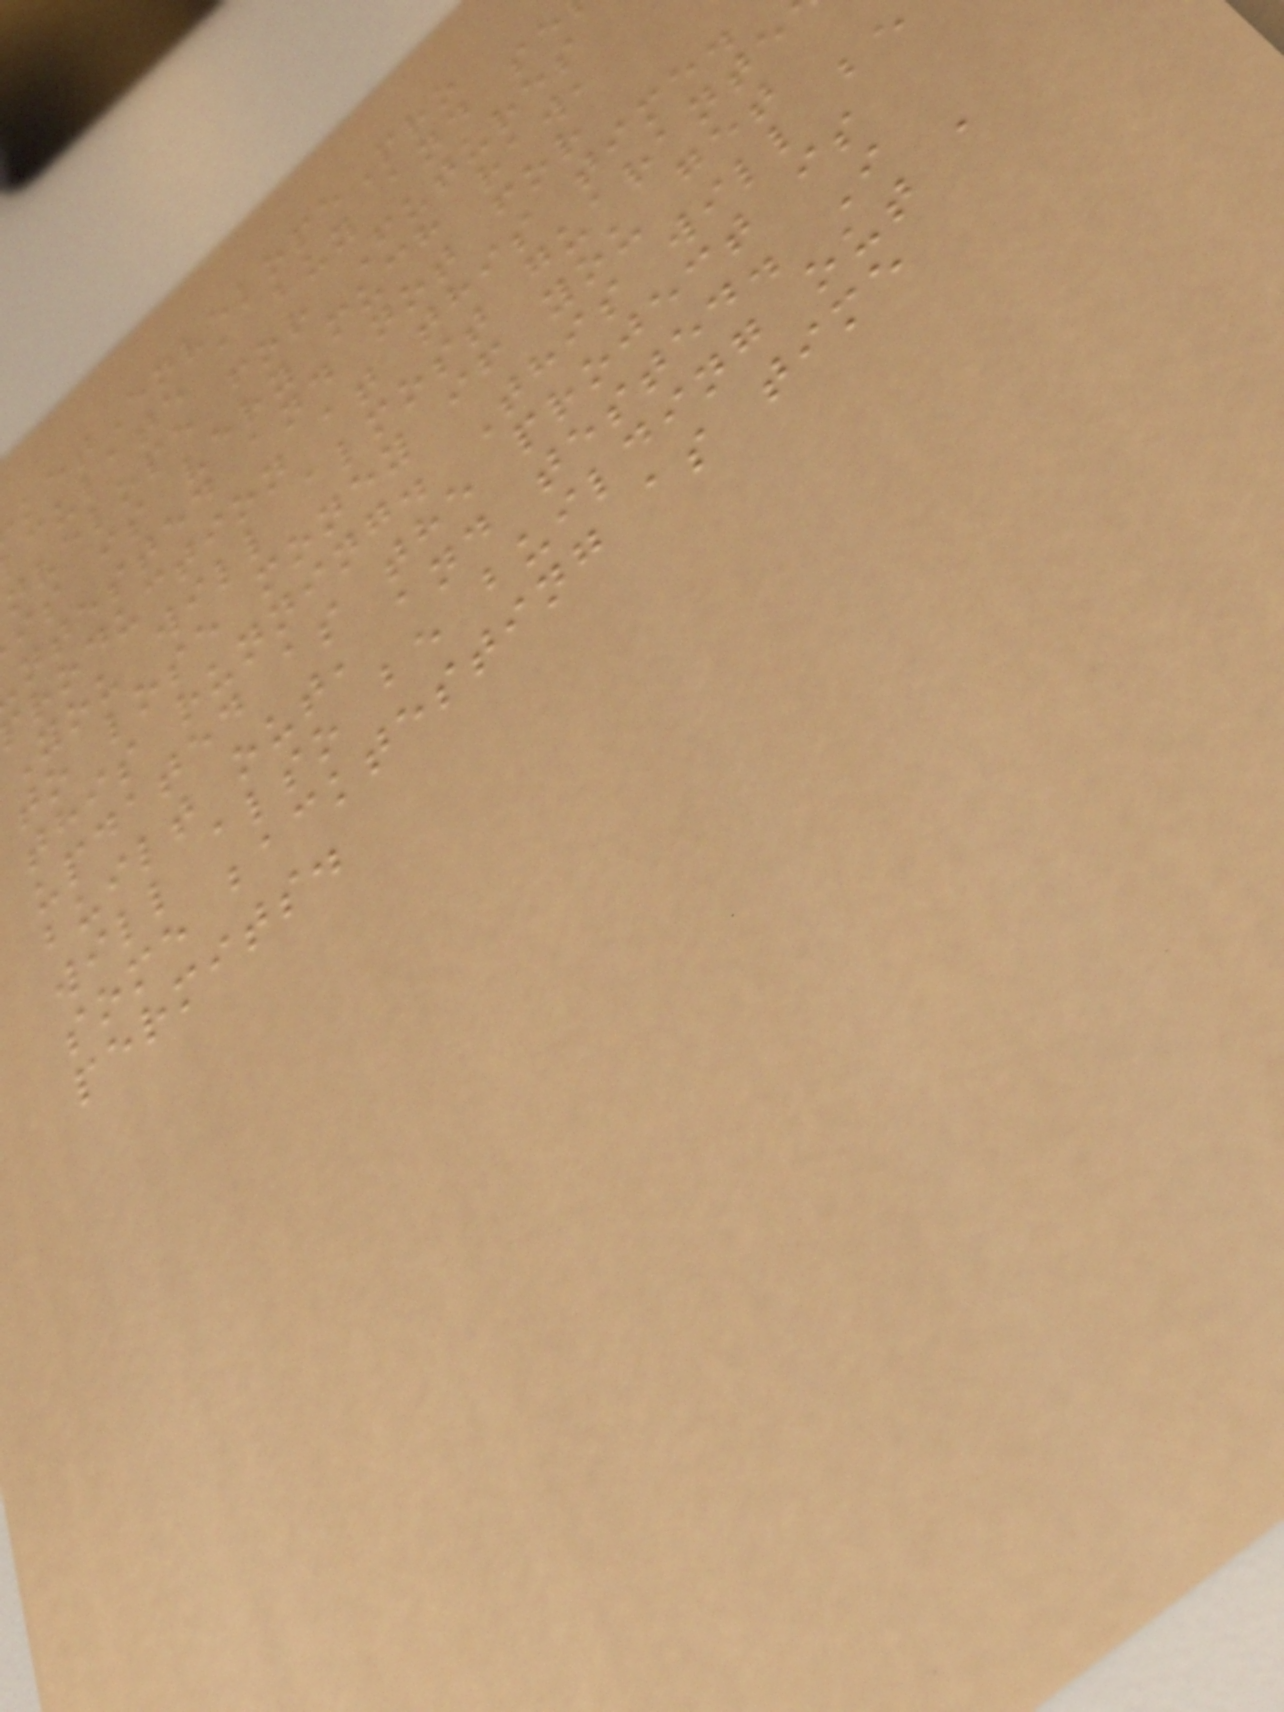ketEnvelopePro
culate a buy and se
nvelope for Futures
is is very much raw,
ntested and not for
roduction at this time.
You will almost guarante
to lose money if you get
this running. This will be
updated as the project is
built out, and tested. I
will also be building out a
some backtesting as time
permits.
